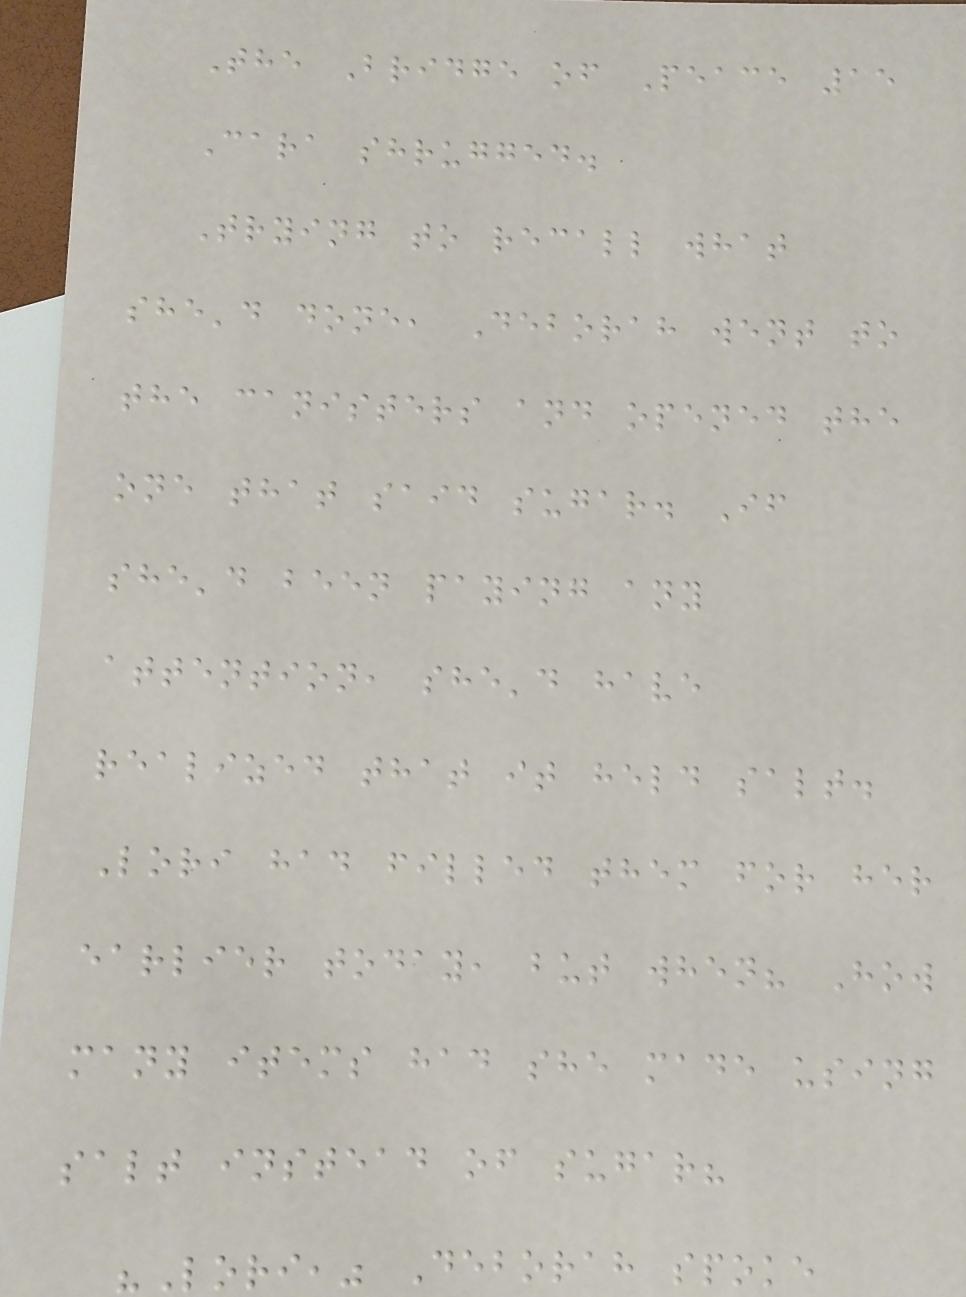The Bridge of Peace 15
Cara shrugged.
Trying to recall what
she'd done, Deborah went to
the canisters and opened the
one that said sugar. If
she'd been paying any
attention, she'd have
realized that it held salt.
Lori had filled them for her
earlier today, but when? How
many items had she made using
salt instead of sugar?
"Lori," Deborah spoke
